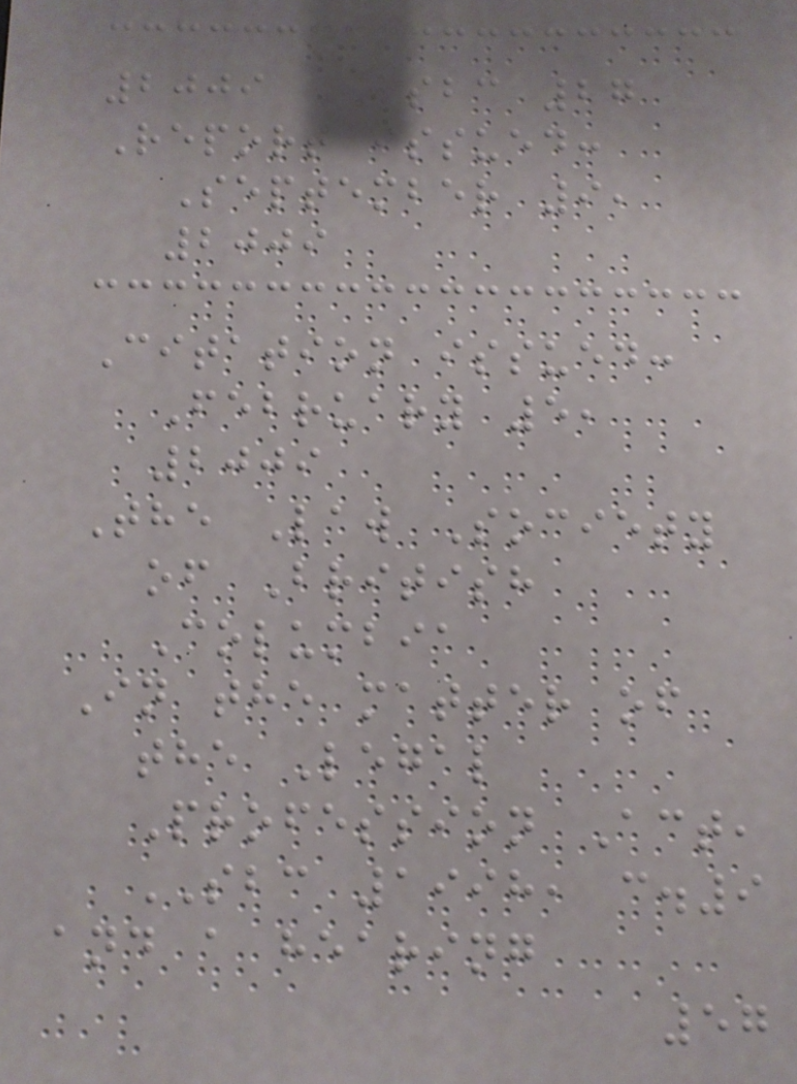2009 LSBC 27
Report issued:
September 9,
2009
Citation issued:
February 5,
2009
The Law Society
of British
Columbia
In the matter of
the Legal
Profession Act,
SBC 1998, c.9
and a hearing
57
